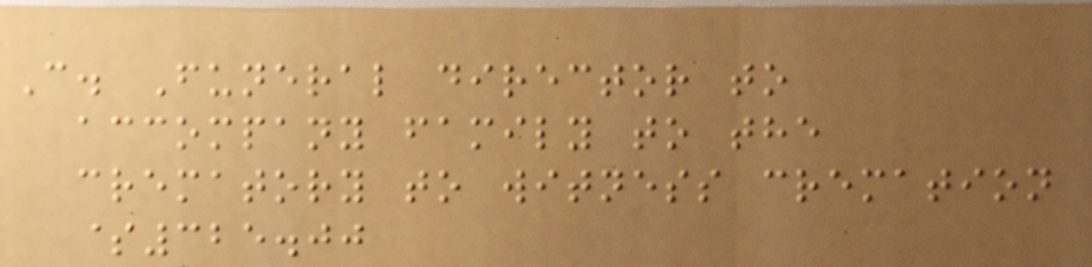C. Funeral director to
accompany family to the
crematory to witness cremation
$325.00
